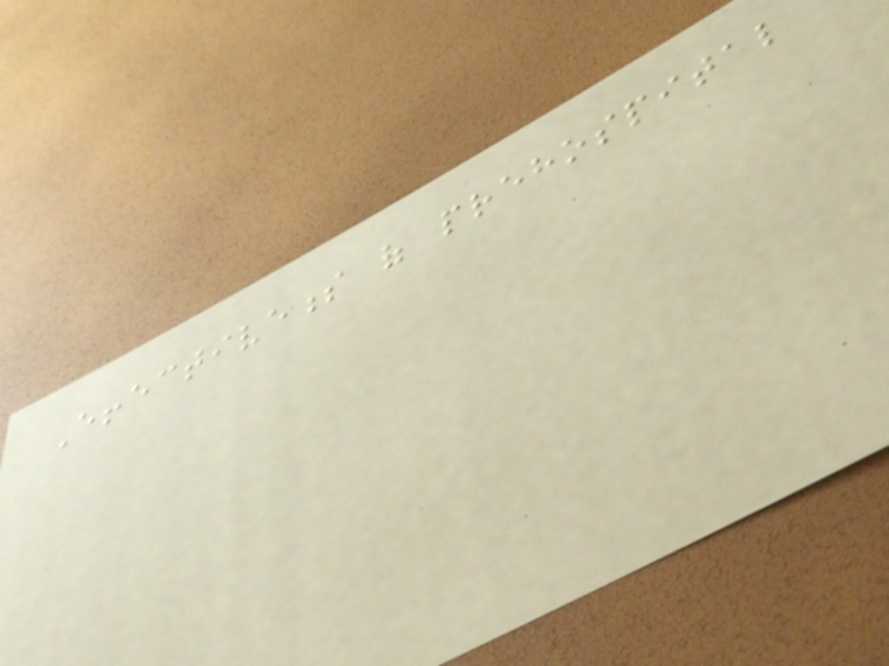Effectiveness of prehospital
